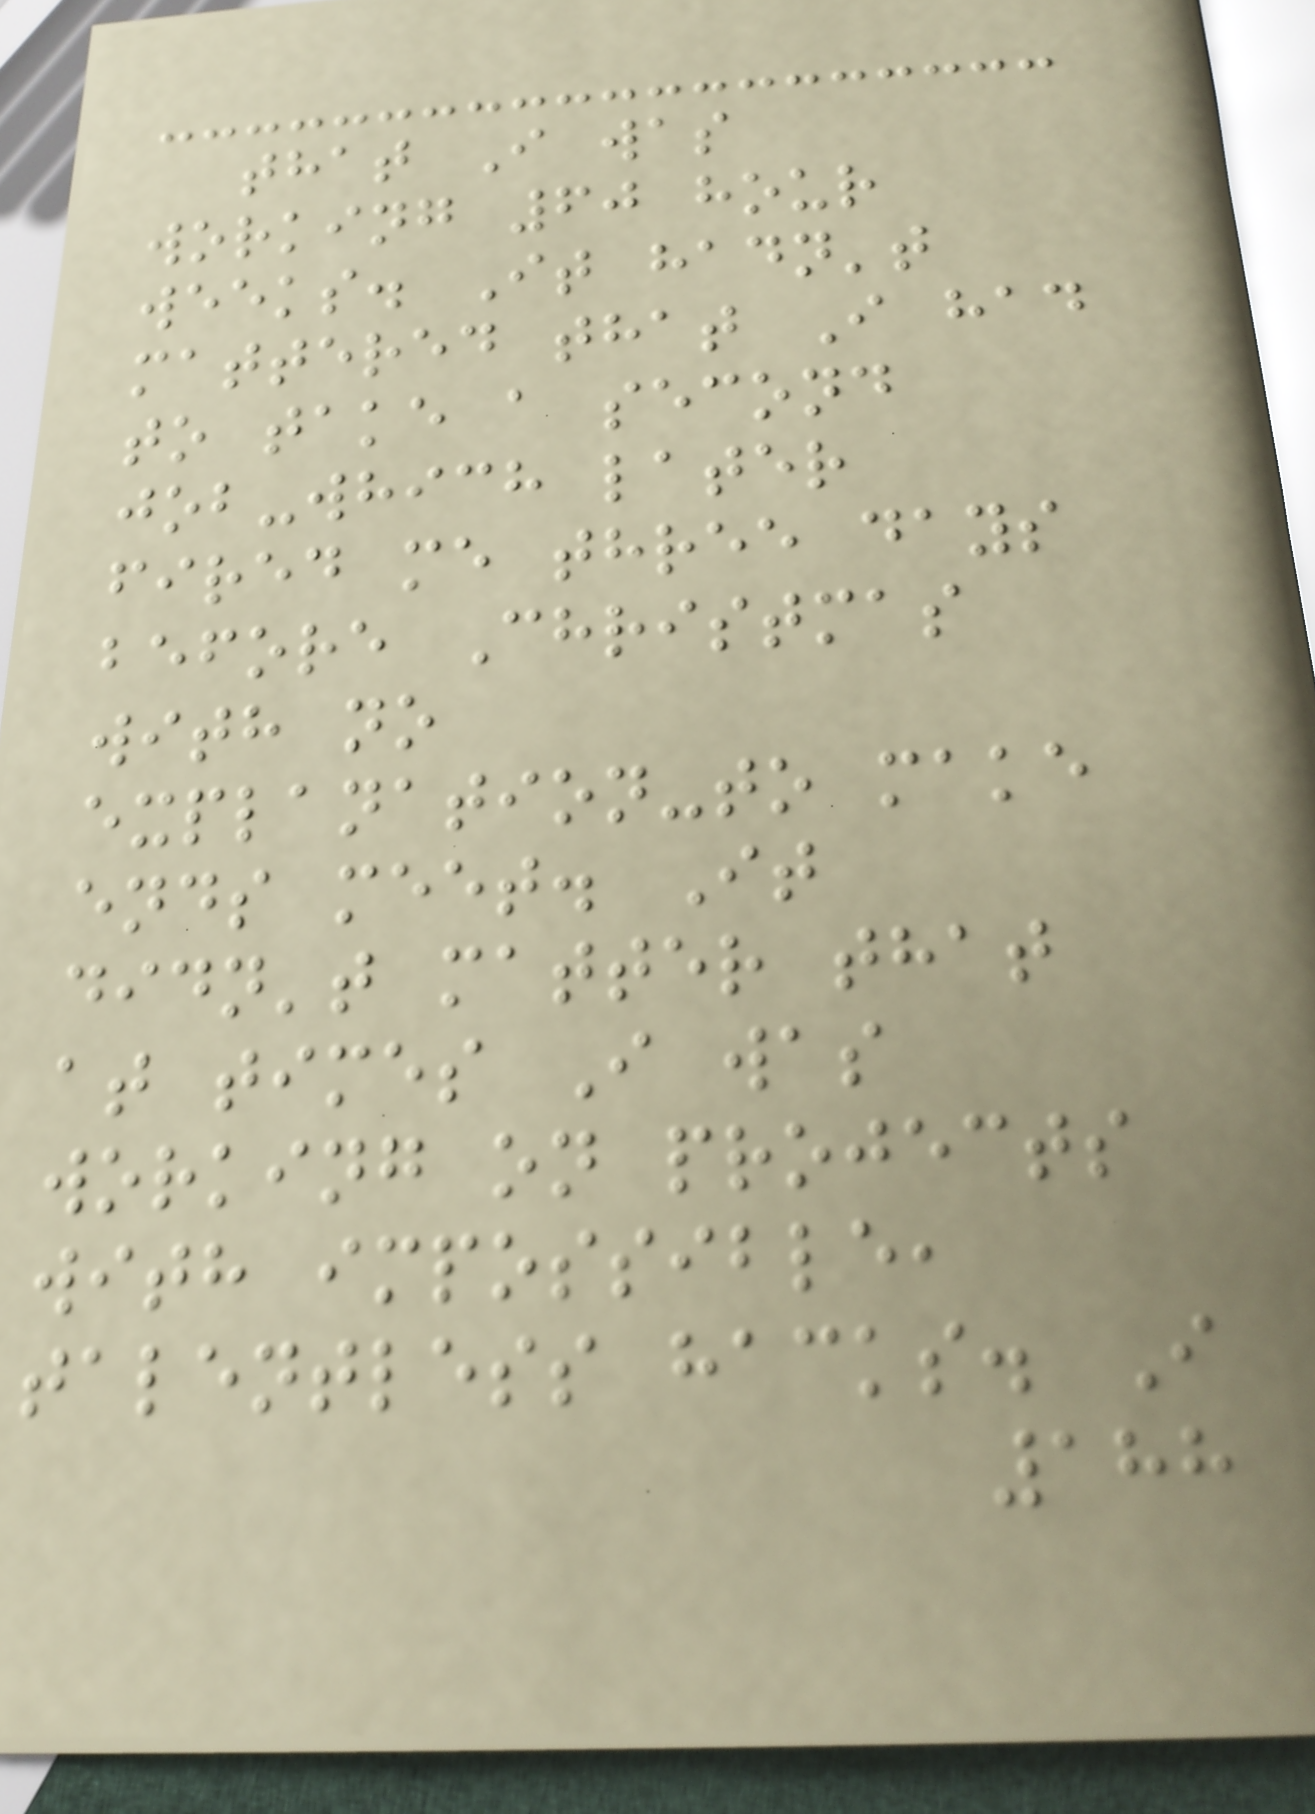that I was
working 60 hour
weeks. It hadn't
mattered that I had
to take a second
job-which later
fired me three days
before Christmas
with no
explanation-to make
ends meet. It
didn't matter that
at times I was
working on projects
with impossible,
talentless hacks. I
188
